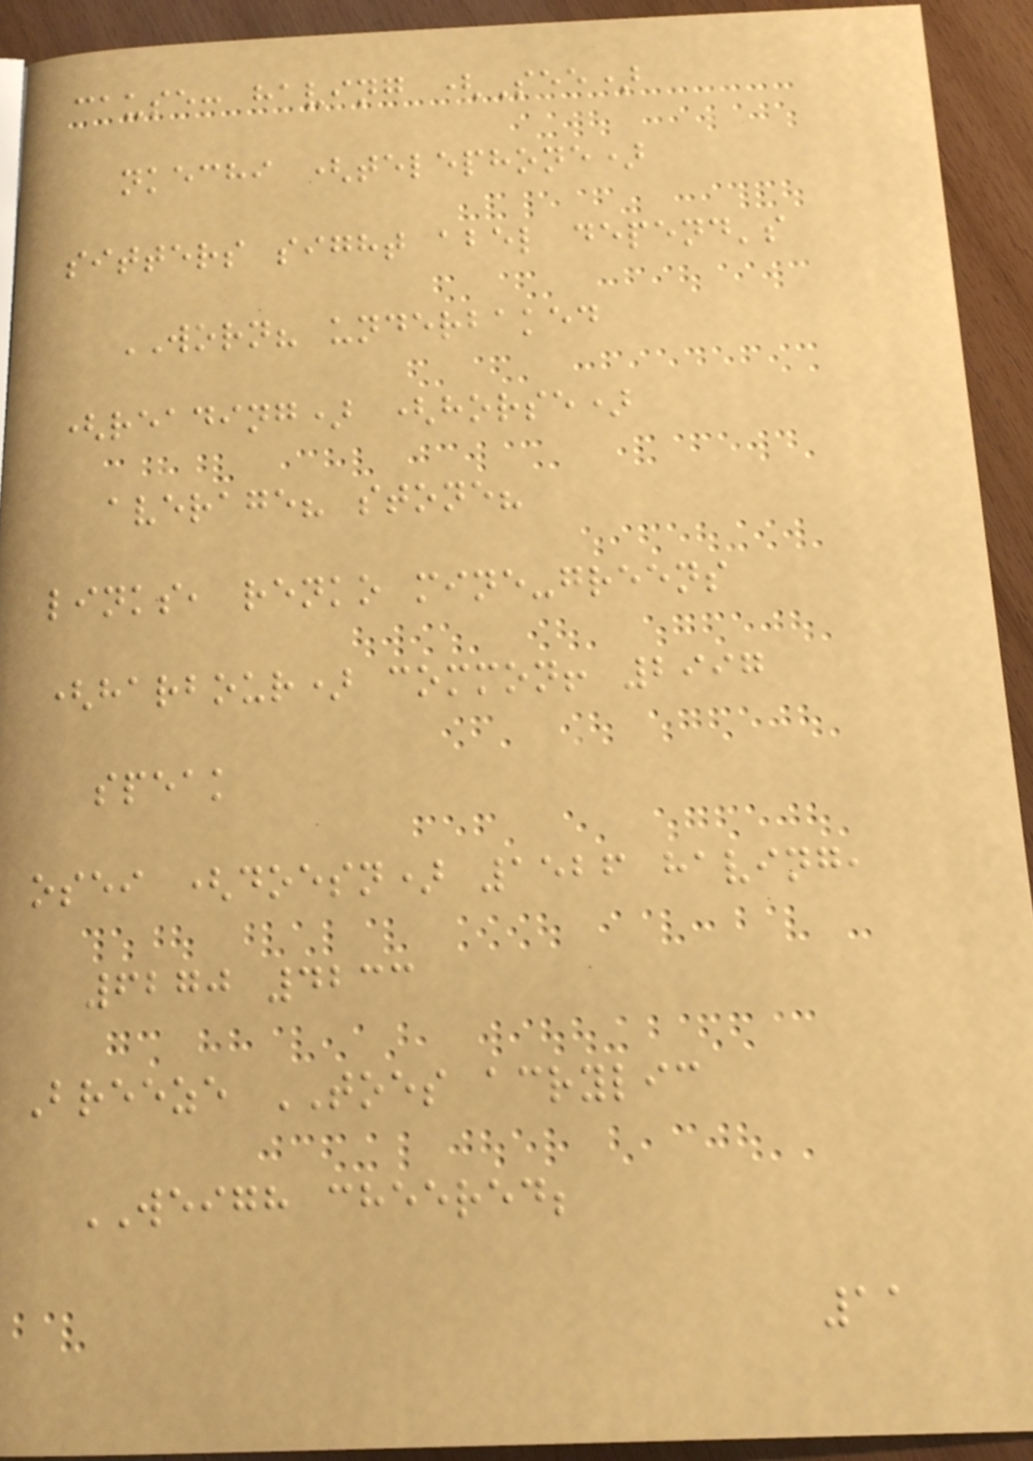cause: having (See)
nkechi (telephone)
sitters sight abel depend's
WORN? underbaked
(reading) (horse)
average? stone?
links, renko mine-greens
(harbour) common! 2997
speak
osei (doesn) 1526 having,
6270 4233
Breeze TOES acrylic
WEIGH cheered;
11
